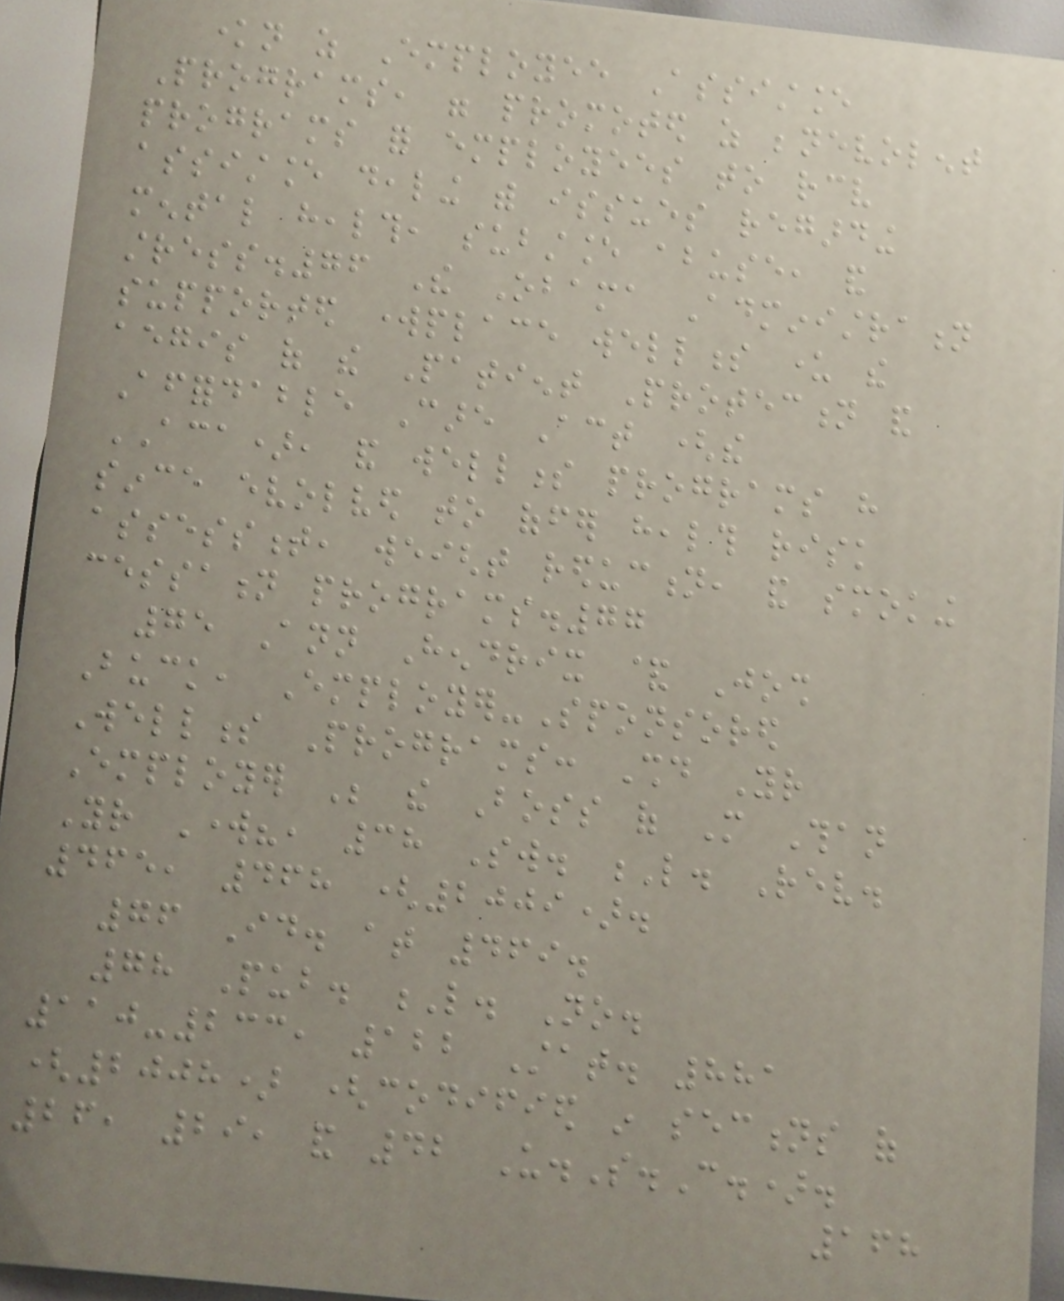known as Employee Assistance
Programs, were promoted as benevolent
programs for employees to receive
assistance dealing with issues regarding
mental health, substance abuse, and
stress.76 The Obama Administration
supported workplace wellness under the
aegis of the Patient Protection and
Affordable Care Act (the
ACA), and wellness programs have
since evolved to offer health risk
assessment, weight reduction, and smoking
cessation programs.77
75 Ann Hendrix & Josh
Buck, Employer-Sponsored
Wellness Programs: Should Your
Employer Be the Boss of More Than
Your Work?, 38 Sw. L. Rev.
465, 468 (2009).
76 Id. at 469.
78 Pub. L. No.
110-233, 122 Stat. 881
(2008) (codified in sections of
26, 29, and 42 U.S.C.).
168
